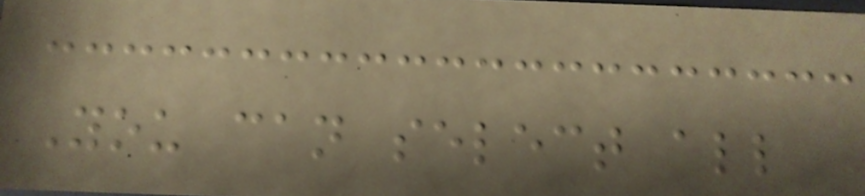You can select all
